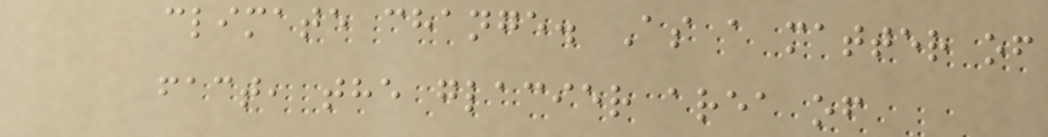climate change. As a matter of
fact, the glacier area of
